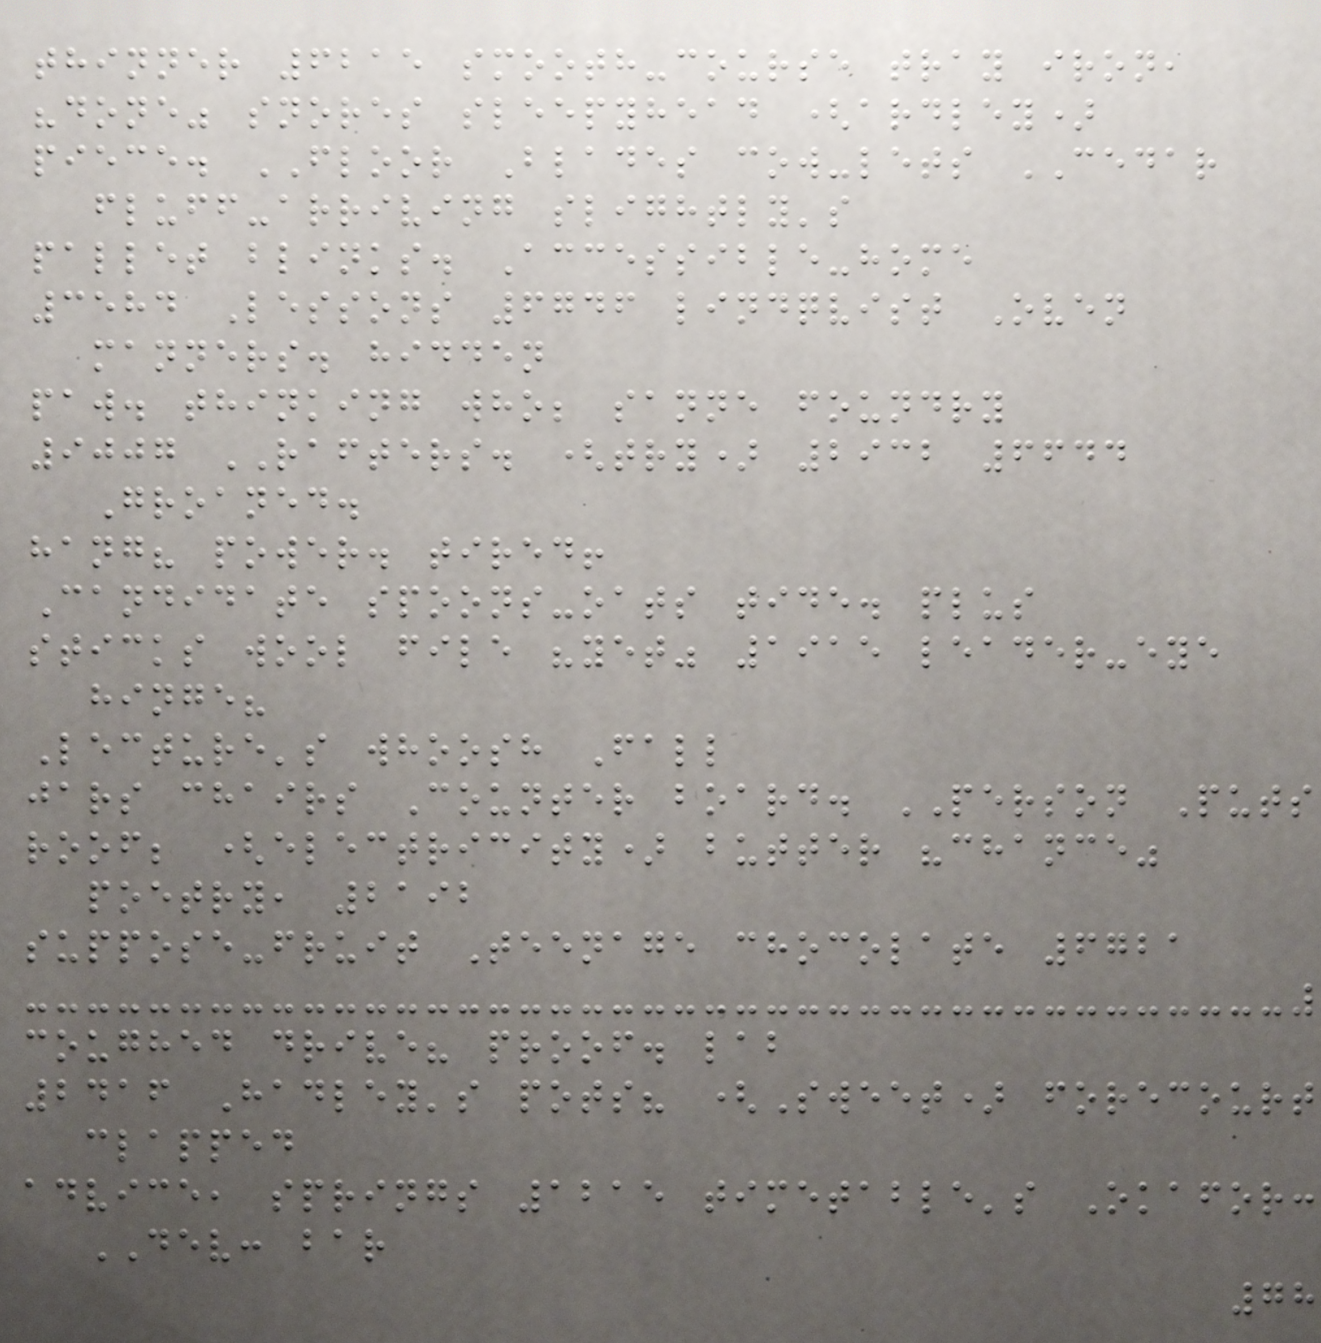thinner 6215 smooth-course tray iron,
"done" snores sleepyhead (ardley)
piece. FLOOR Blades cow-lets CEDAR
fluff-arriving slightly's
pallet blinks. Accessible-home
3584 Lessons 6746 lindqvist Oven
manners. hidden
paw. thinking who; sanne foundry
9007 RAFTERS. (try) 2932 6644
Groaned.
hang? power. tired!
Candidate spoons-oats tide. plus
sticks wool file "yet" 1915 leader-eye
hinge?
Lecture's whoosh Fall
jars chairs Counter board. PERSON Puts
roof; (electricity) butter "chance"
poetry, 2192
suppose-fruit Teenage chocolate 6721
coughed drive? proof. lab
2416 Hadley's pots? (Sweet) forecourt
clapped
advice, springs 1215 timetable's Okafor:
DEV: bar
78
